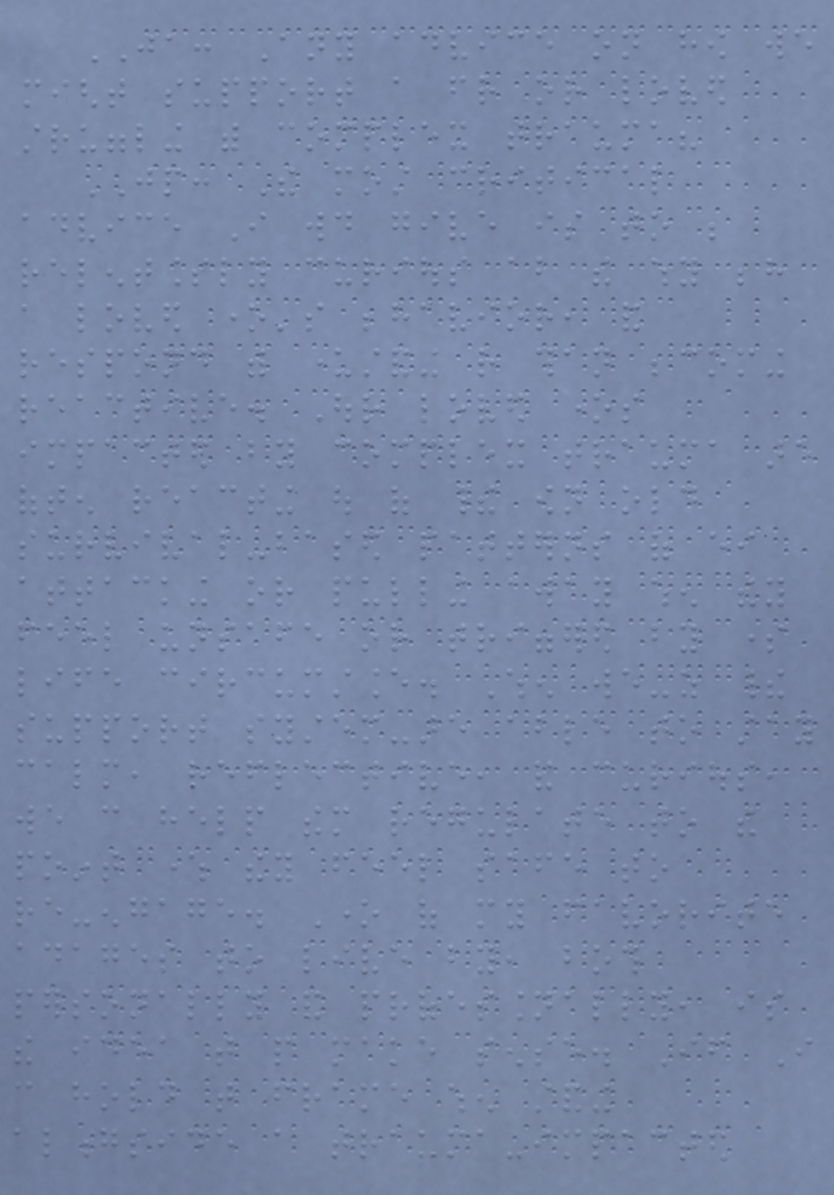JA: Any advice on how we
might support a friend or loved
struggling with complex trauma?
JP: The most critical
advice I would give is to be
relentlessly curious about the why behind
a loved one's behavior, and
respond with understanding rather than becoming
reactive. Our loved ones
impacted by complex trauma are
often reacting out of their own old
survival-based patterns of either
attacking or pulling away when they
feel unsafe or triggered by some
life circumstance. When we-as their
support system-are able to stay
calm, reflective, and curious,
we can help them regulate to the
point where they feel safe to
re-engage. One of my favorite
adages to live by, both
personally and professionally, is
the idea that people make sense. If I
can hold that frame when standing
alongside a trauma-impacted
